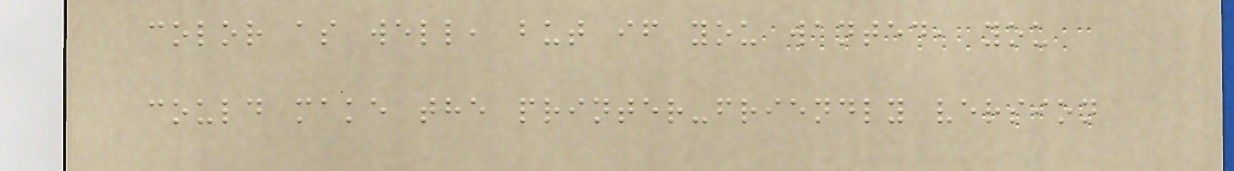color as well, but if you wanted, you
could make the printer-friendly version
